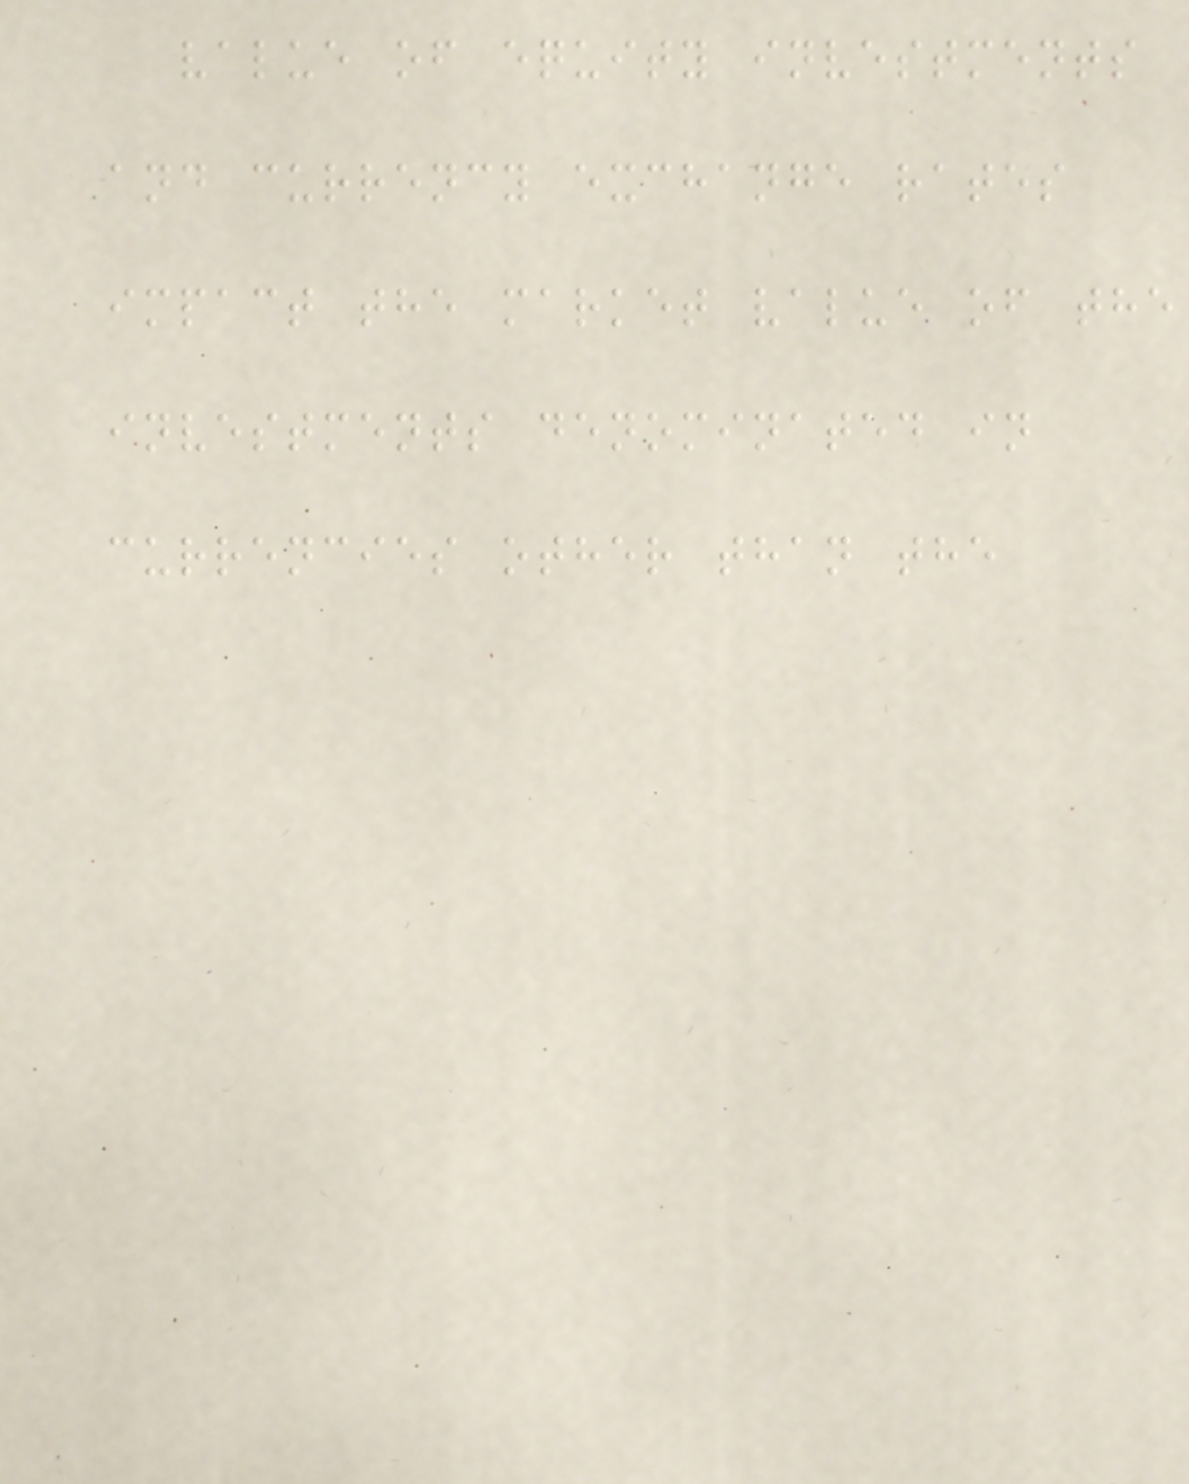value of equity investments
and currency exchange rates
impact the market value of the
investments denominated in
currencies other than the
